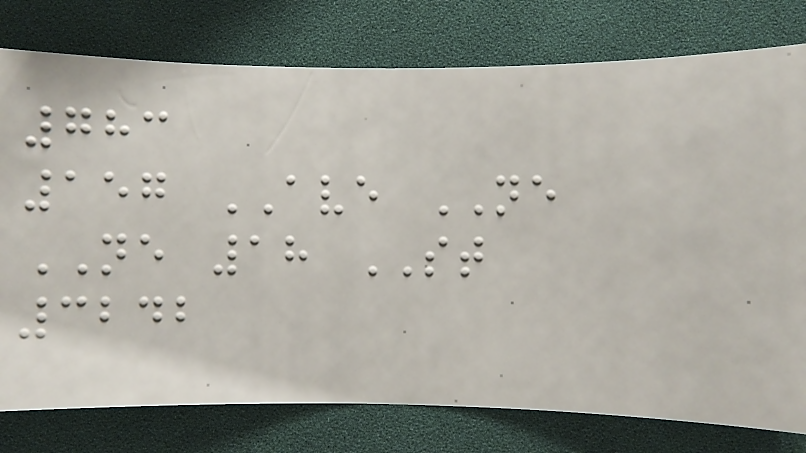783
157 AVE NE
NE 18 ST
3242
